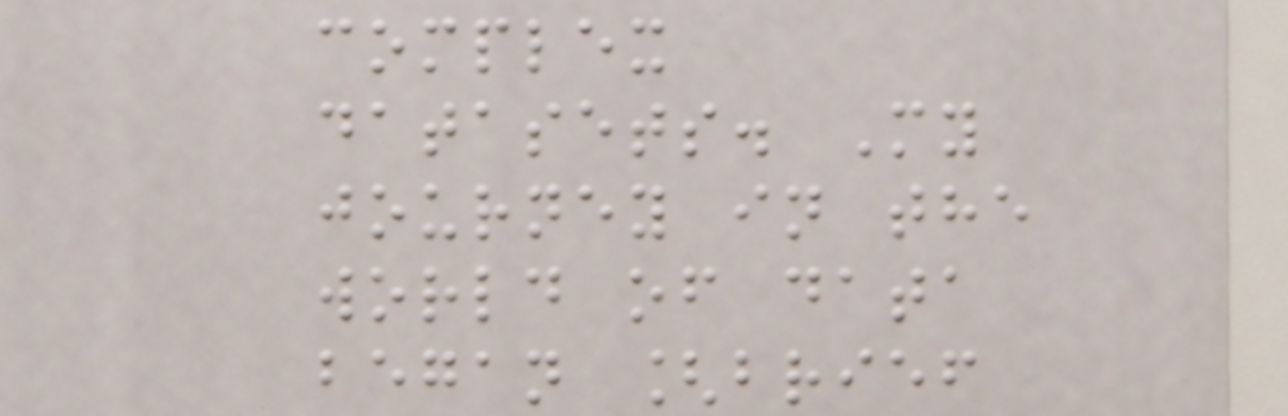complex
datasets. My
journey in the
world of data
began [brief
